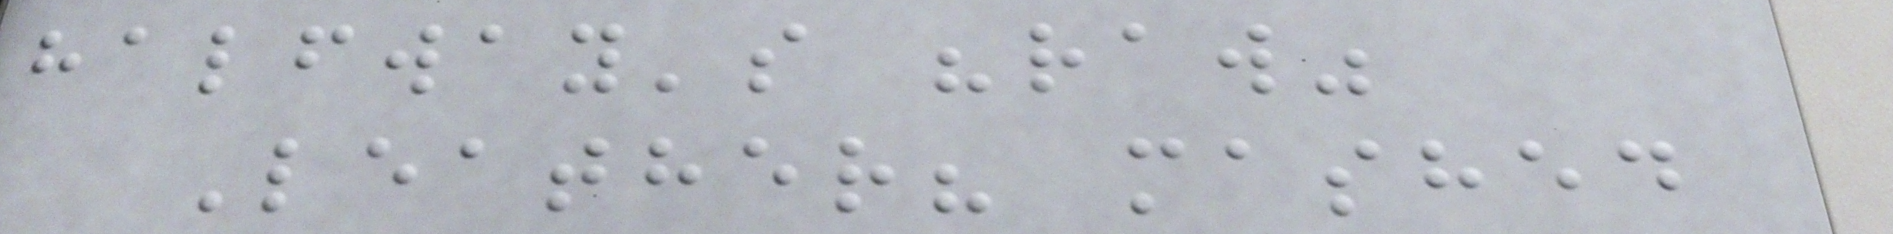halfway's "raw"
Leather? mashed
